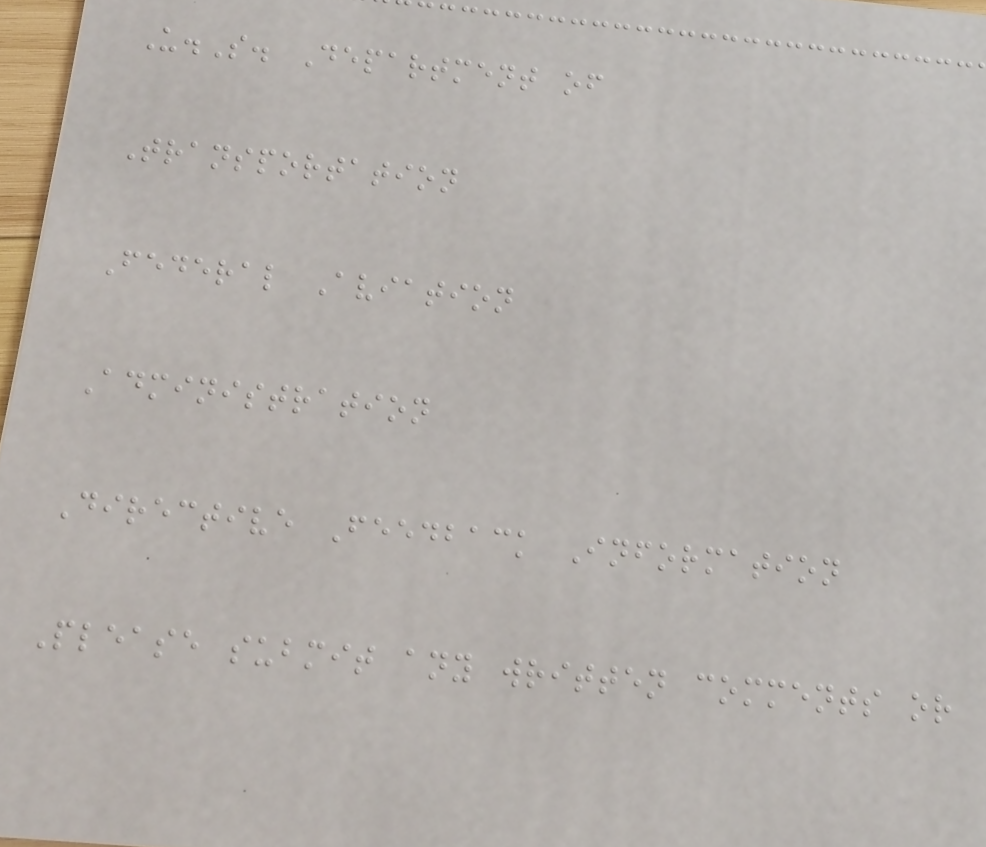U.S. Department of
Transportation
Federal Aviation
Administration
Directive Feedback Information
Please submit any written comments or
